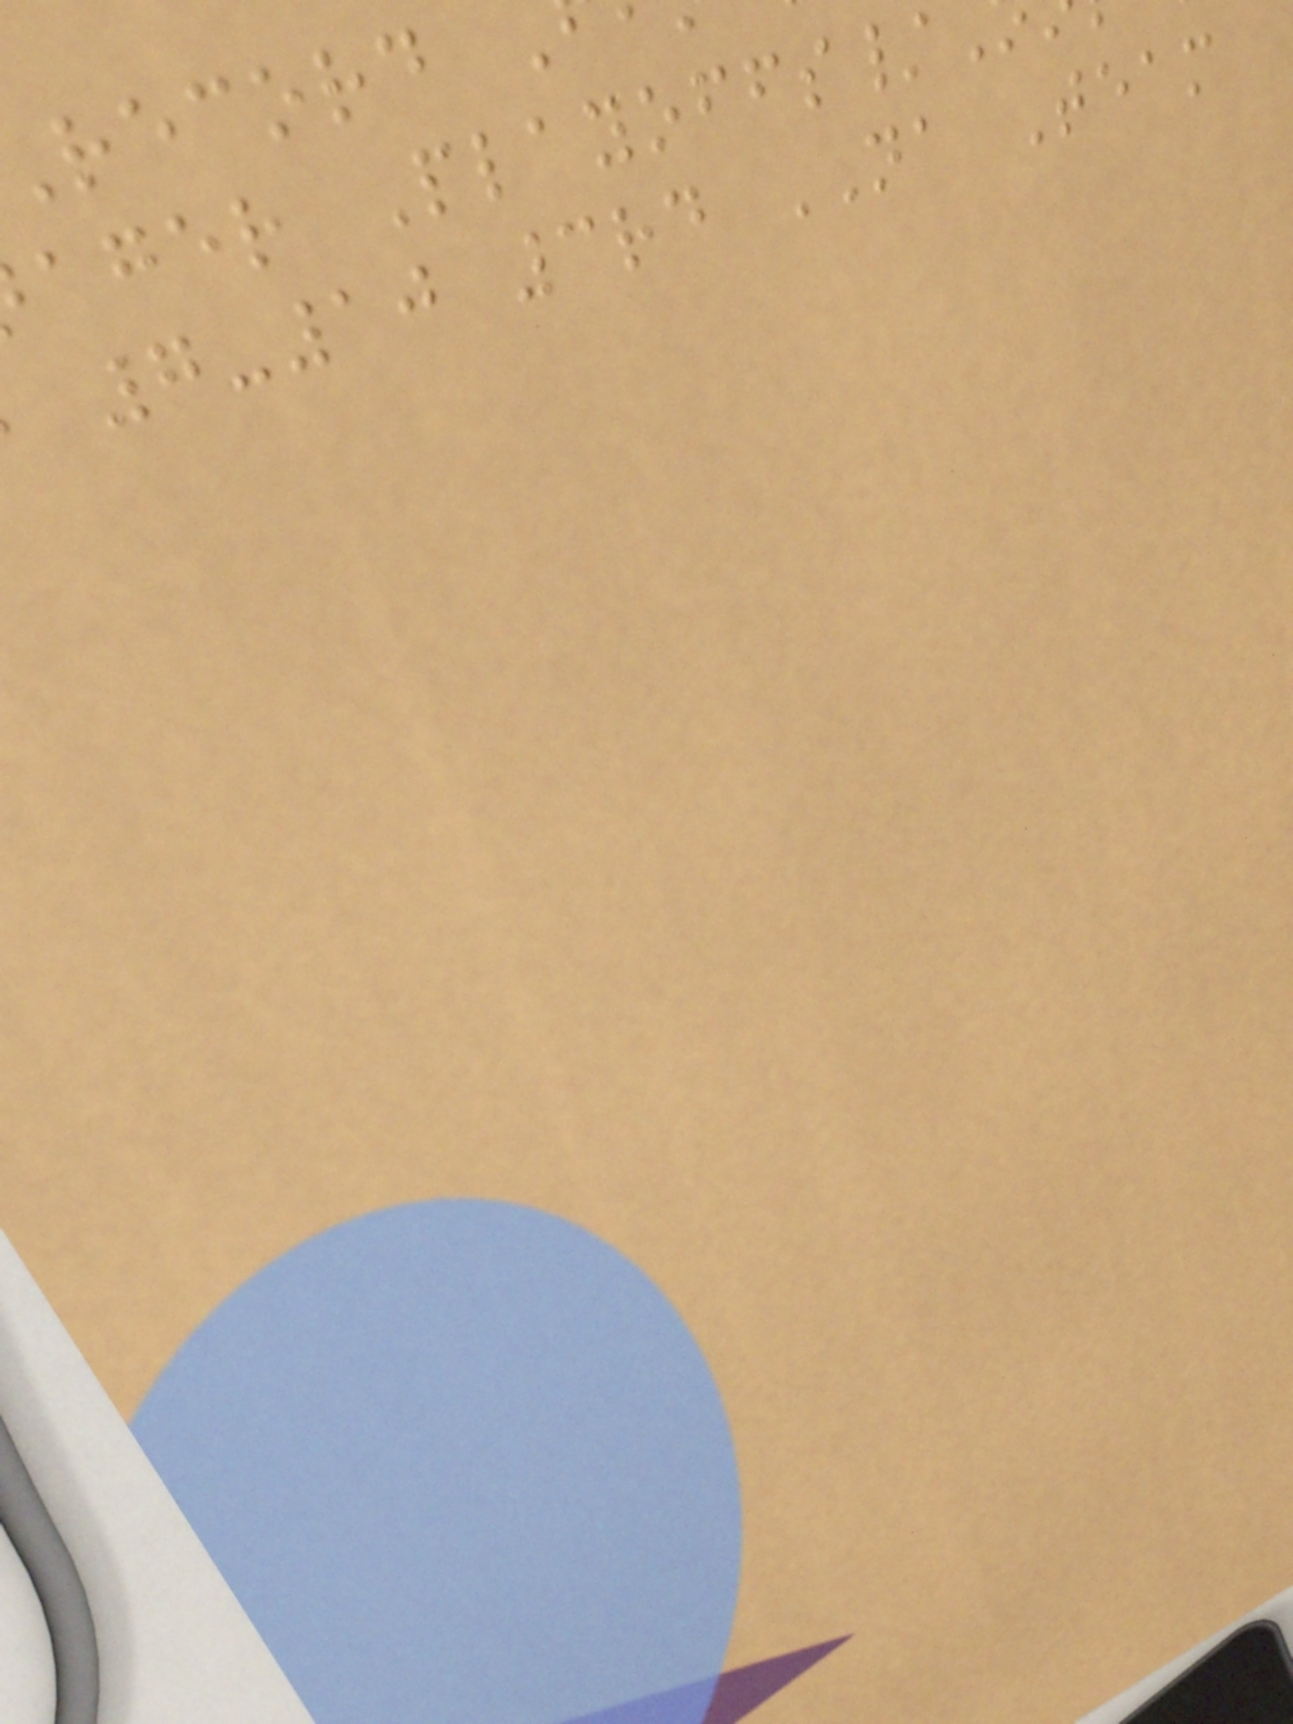record
ager Playoffs/
7-10 3rd NA Team
